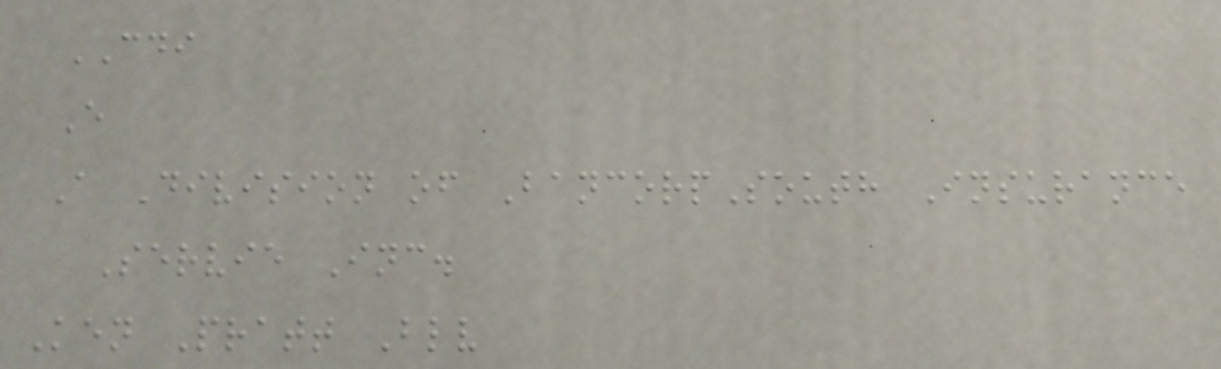CDI
E
A Division of BancorpSouth Insurance
Servie Inc.
Ken Pratt Blv
